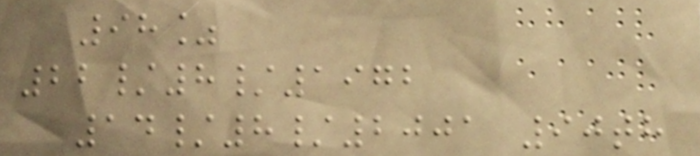98%
22/8/1972
14/8/2001 90th
